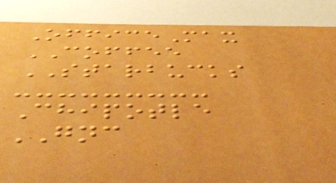OfficeMax
COFFEE
STARBUCKS
Chipotle
GNC
